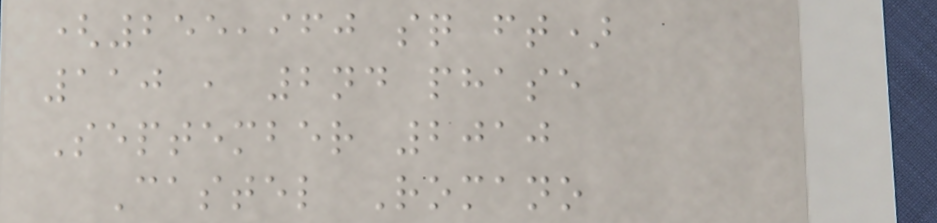(255,960 sq ft)
110 , 2nd phase
September 2010
Castel Romano
